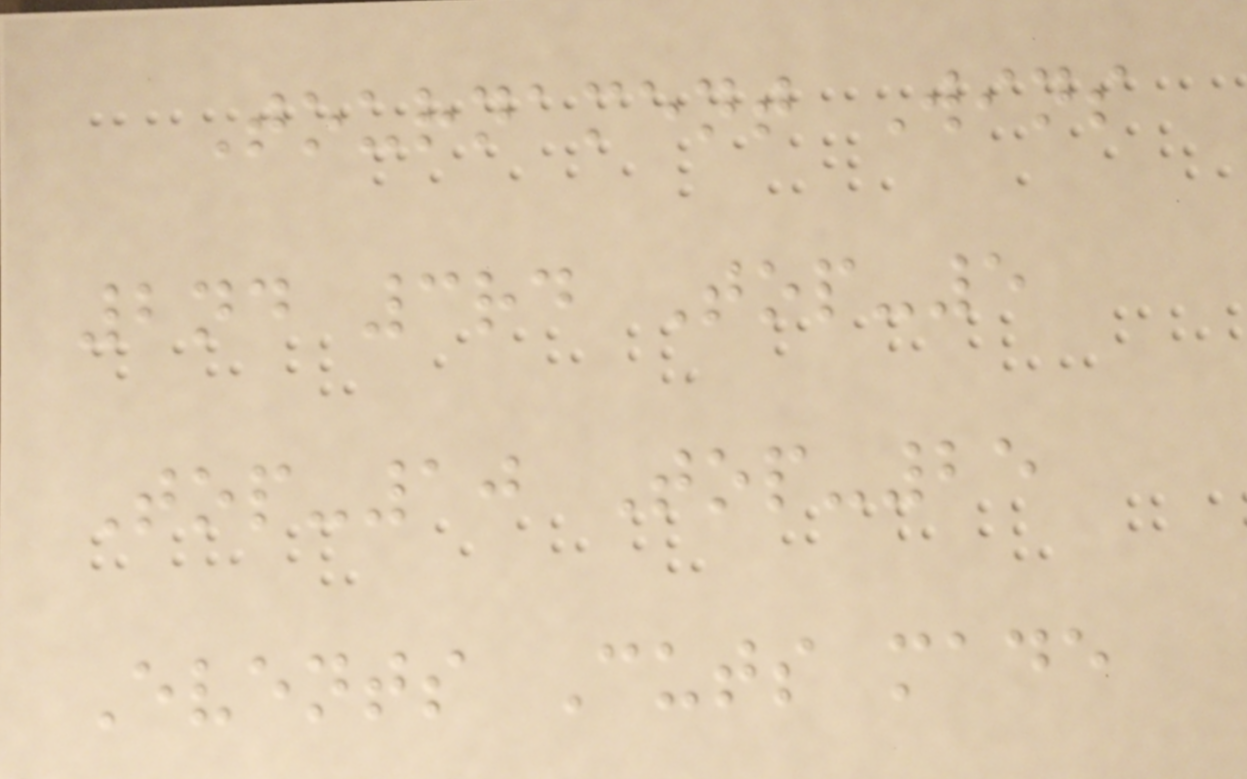Tournament Wins
2nd 3rd Top-5
Top-10 Top-25
Events Cuts made
